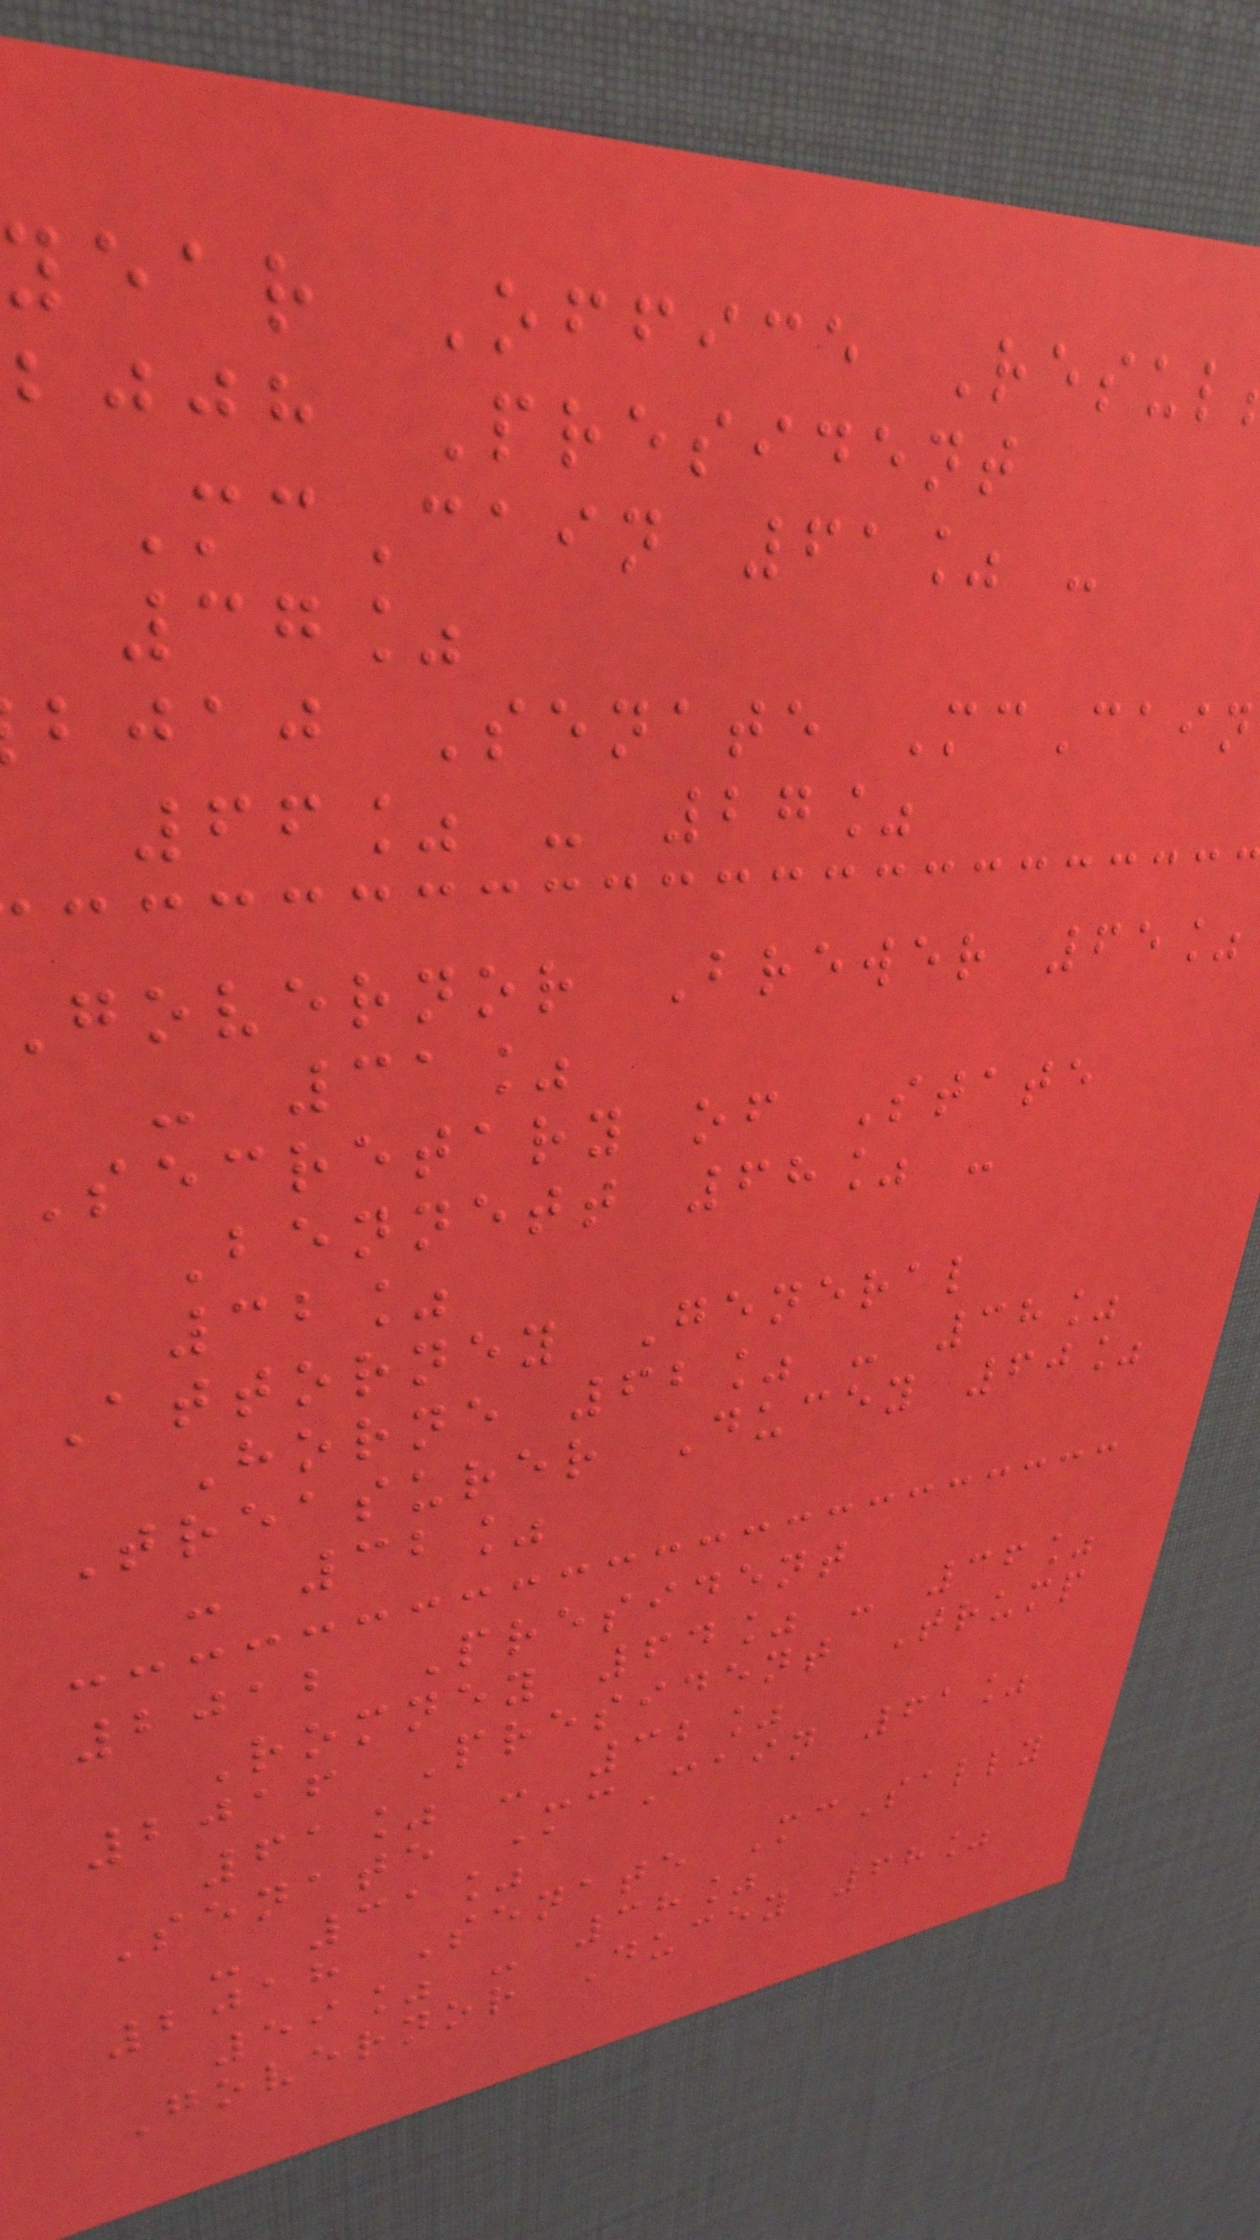year Office Resul
bjjh President
McCain 61% -
37%
bjaj Senate McCain
66% - 27%
governor Brewer 65%
- 31%
Secretary of State
Bennett 68% -
32%
Attorney General
Horne 62% - 38%
Treasurer Ducey 60%
- 32%
2012 President
Romney 64% - 36%
2016 President Trump
61% - 32%
Senate McCain 61%
- 31%
2018 Senate McSally
59% - 38%
Governor Ducey 68%
